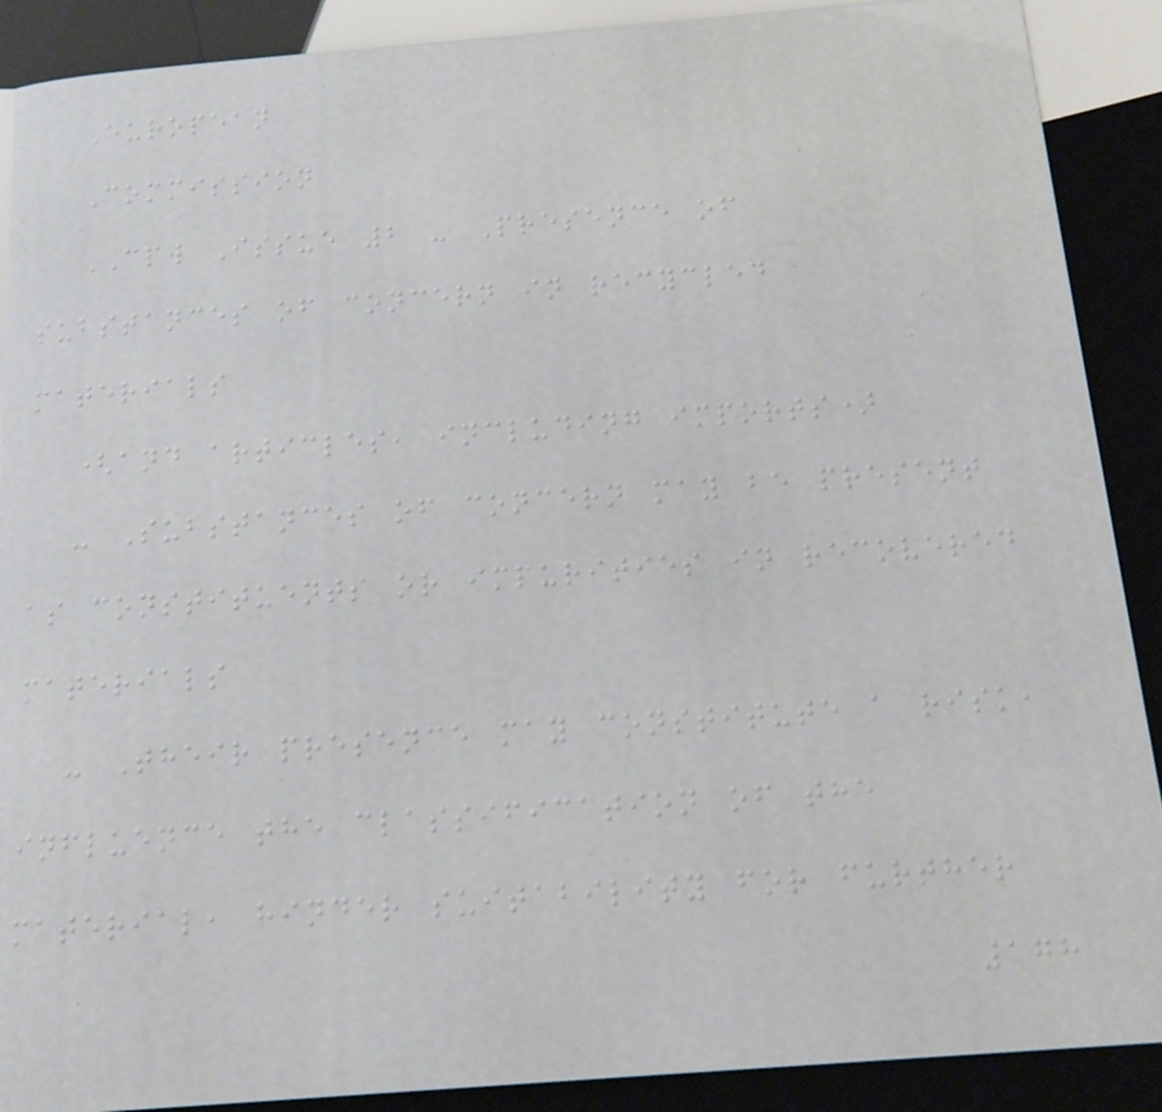European
Commission
CPW Issue 2 - Presence of
substances of concern in recycled
materials
(and articles, including imports)
- Substances of concern may be present
as constituents or impurities in recovered
materials
- Their presence may constitute a risk,
influence the classification of the
material, hinder suitability for further
178
